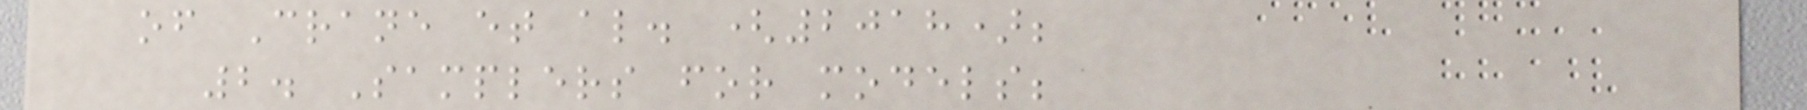of Crane et al. (2018);
2. Samplers for models;
